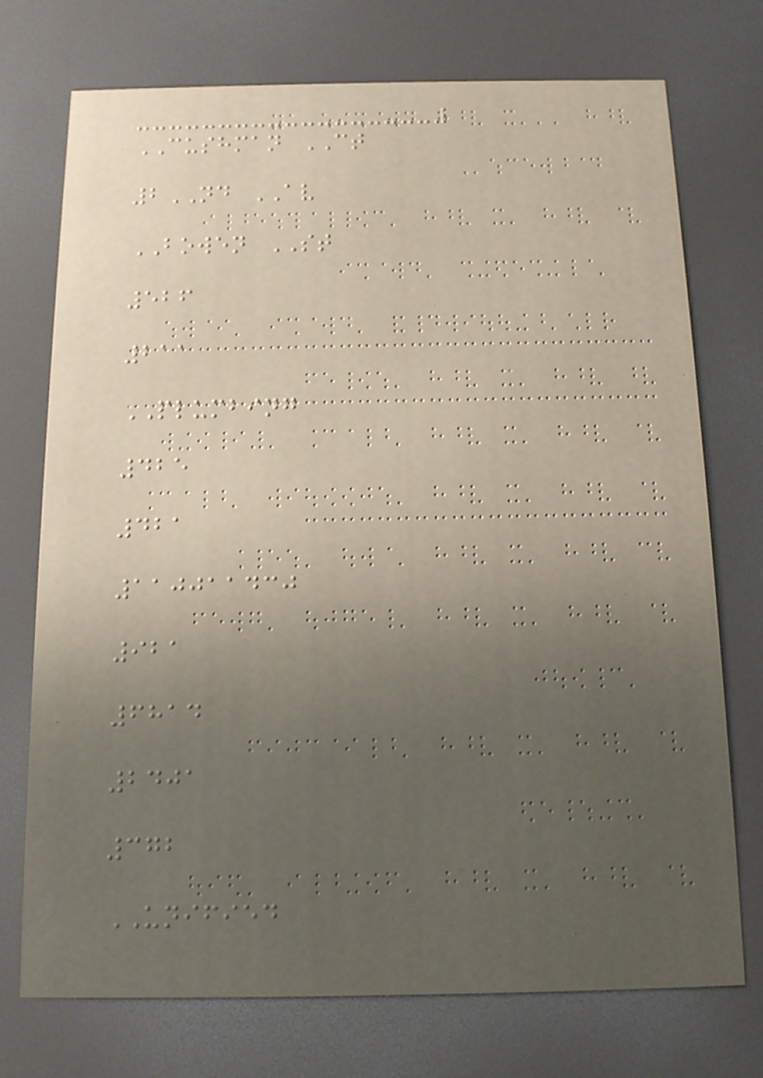CUSHMAN CT
2ND AV
BOWEN ST
526
211
PLUMBING
425
421
110011430
921
6814
2401
372
UNIFIED
